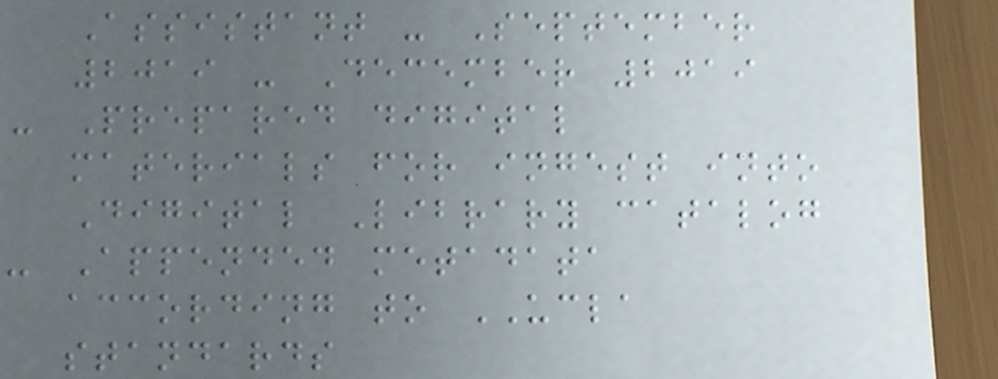Assistant - September
2019 - December 2019
- Prepared digital
materials for ingest into
Digital Library catalog
- Appended metadata
according to UCLA
standards
